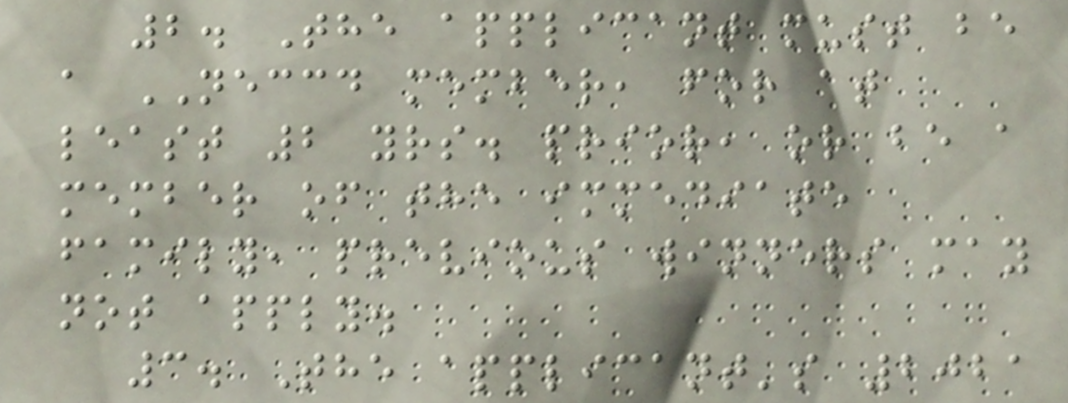2. The applicant must be
a NECCD member, for at
least 2 yrs. prior, or be a
member of the immediate
family, previous winners may
not apply.
3. The applicant's 2021
